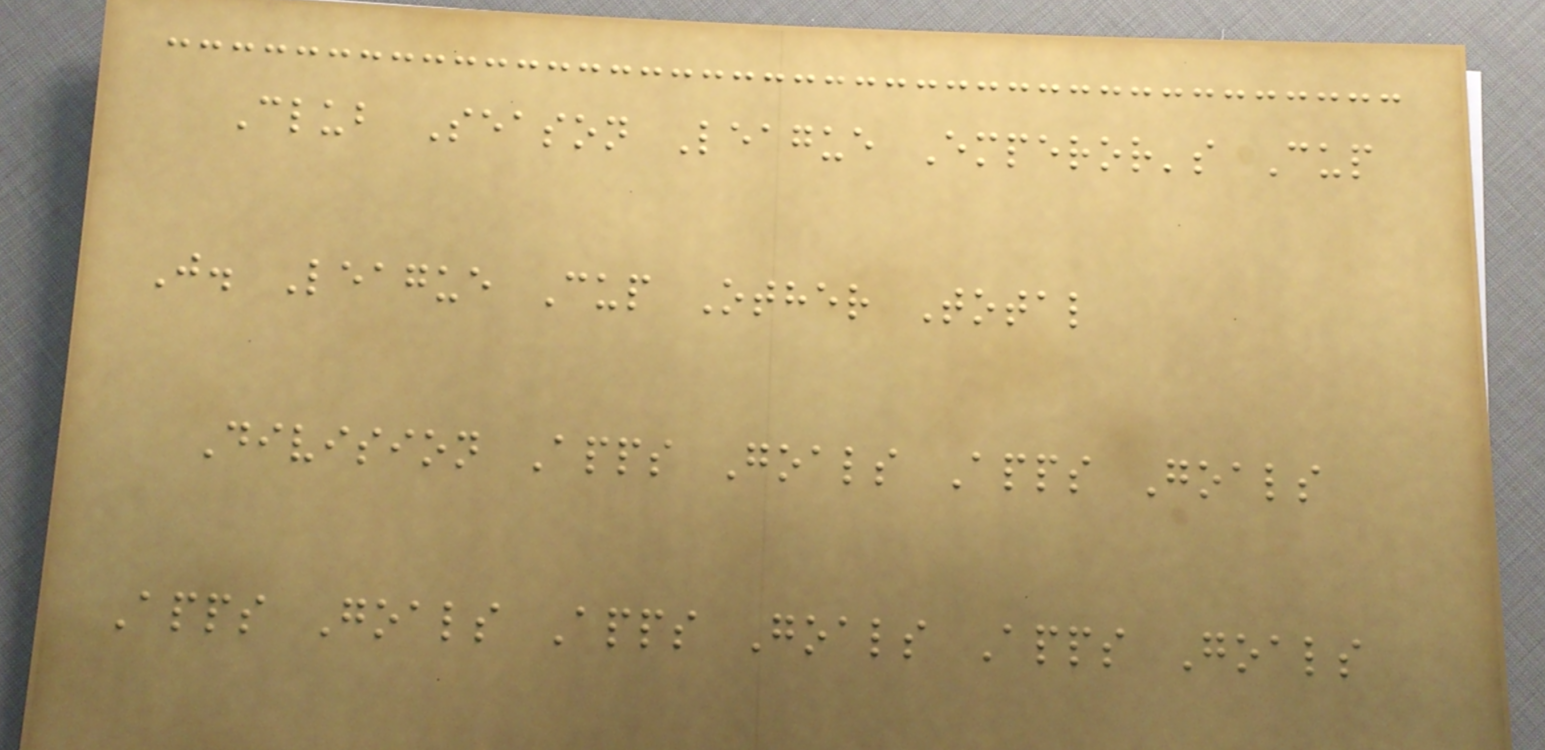Club Season League Emperor's Cup
J. League Cup Other Total
Division Apps Goals Apps Goals
Apps Goals Apps Goals Apps Goals
